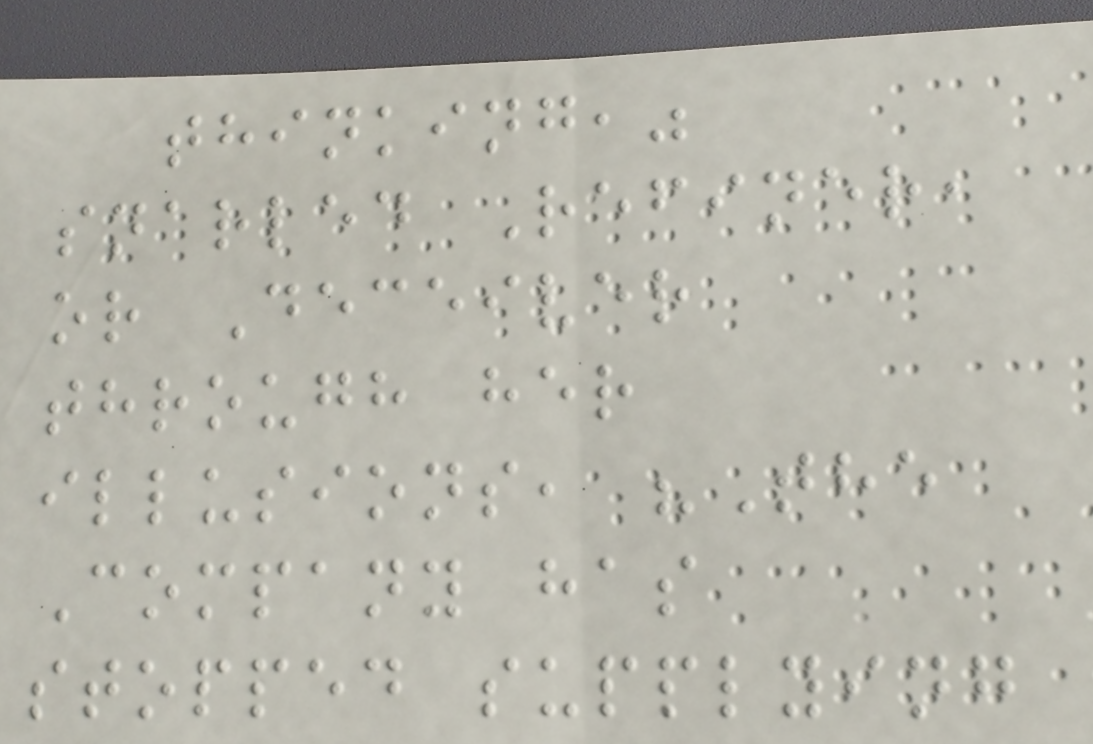thinking,"
snarled Refiner,
or Deceiver
through her
illusions, "The
Company has
stopped supplying
